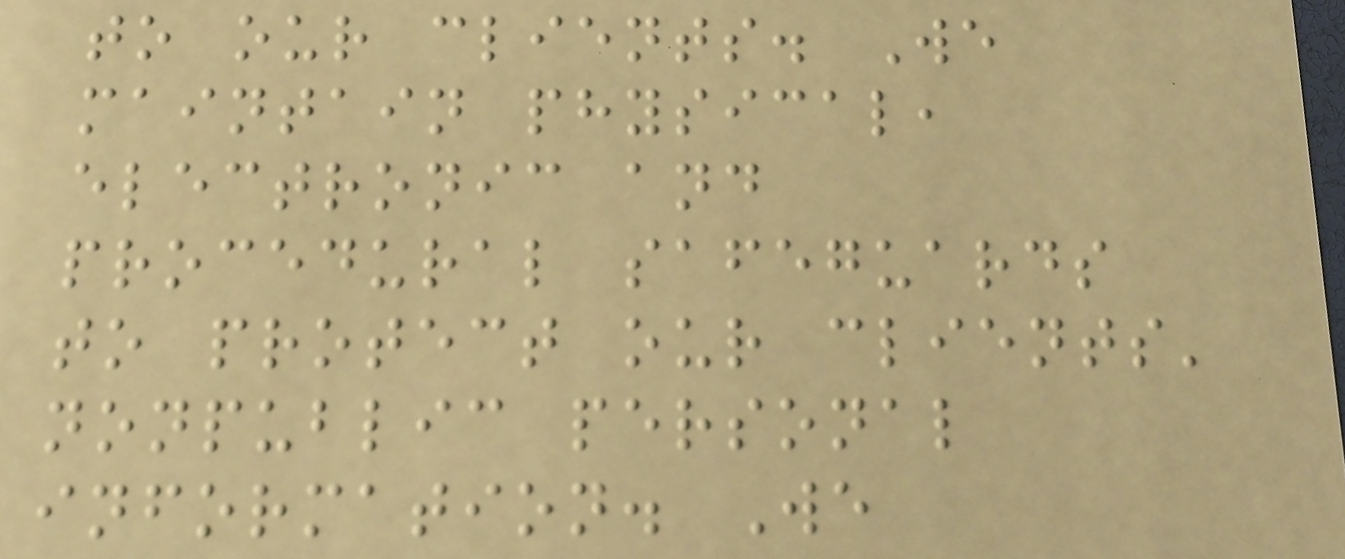to our clients. We
maintain physical,
electronic and
procedural safeguards
to protect our clients'
nonpublic personal
information. We
